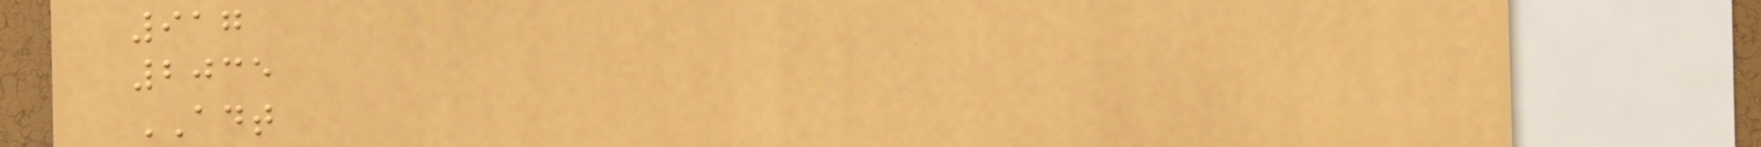917
2035
ADT
